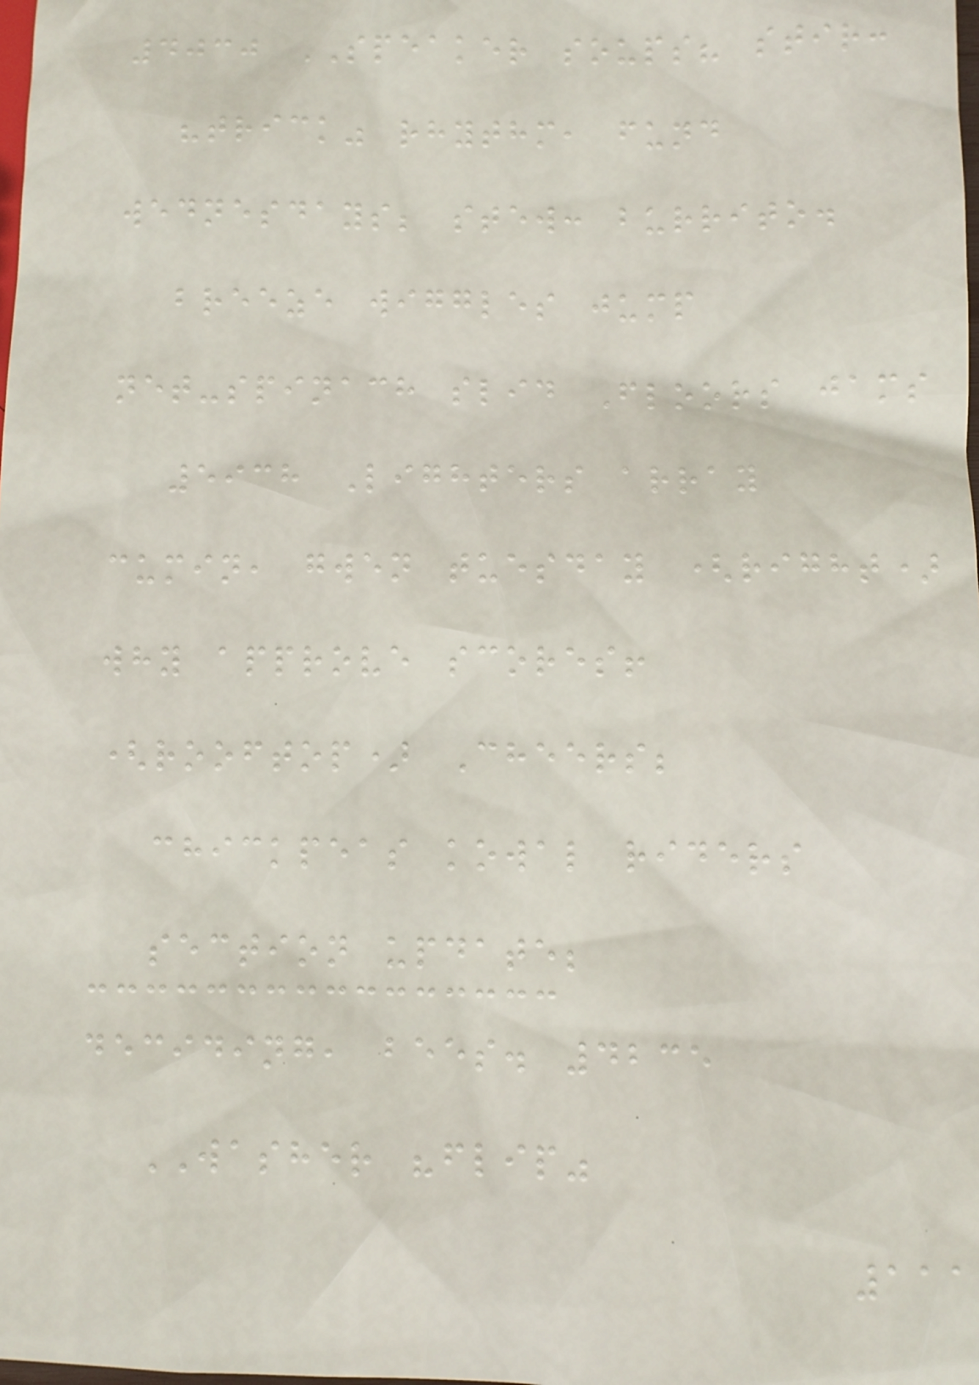4030 SPEAKER soups? stir:
"trick" rhythm, fund
wednesdays; stew: burrito.
breeze wiggles jump
net-spinach slid Floors jams
5938 Lighters array
cumin, gwen tuesday (right)
why approve scores!
(rooftop) Cheers;
chickpeas kowal riders
section update;
deciding, bees. 4235
WASHER "flip"
111
